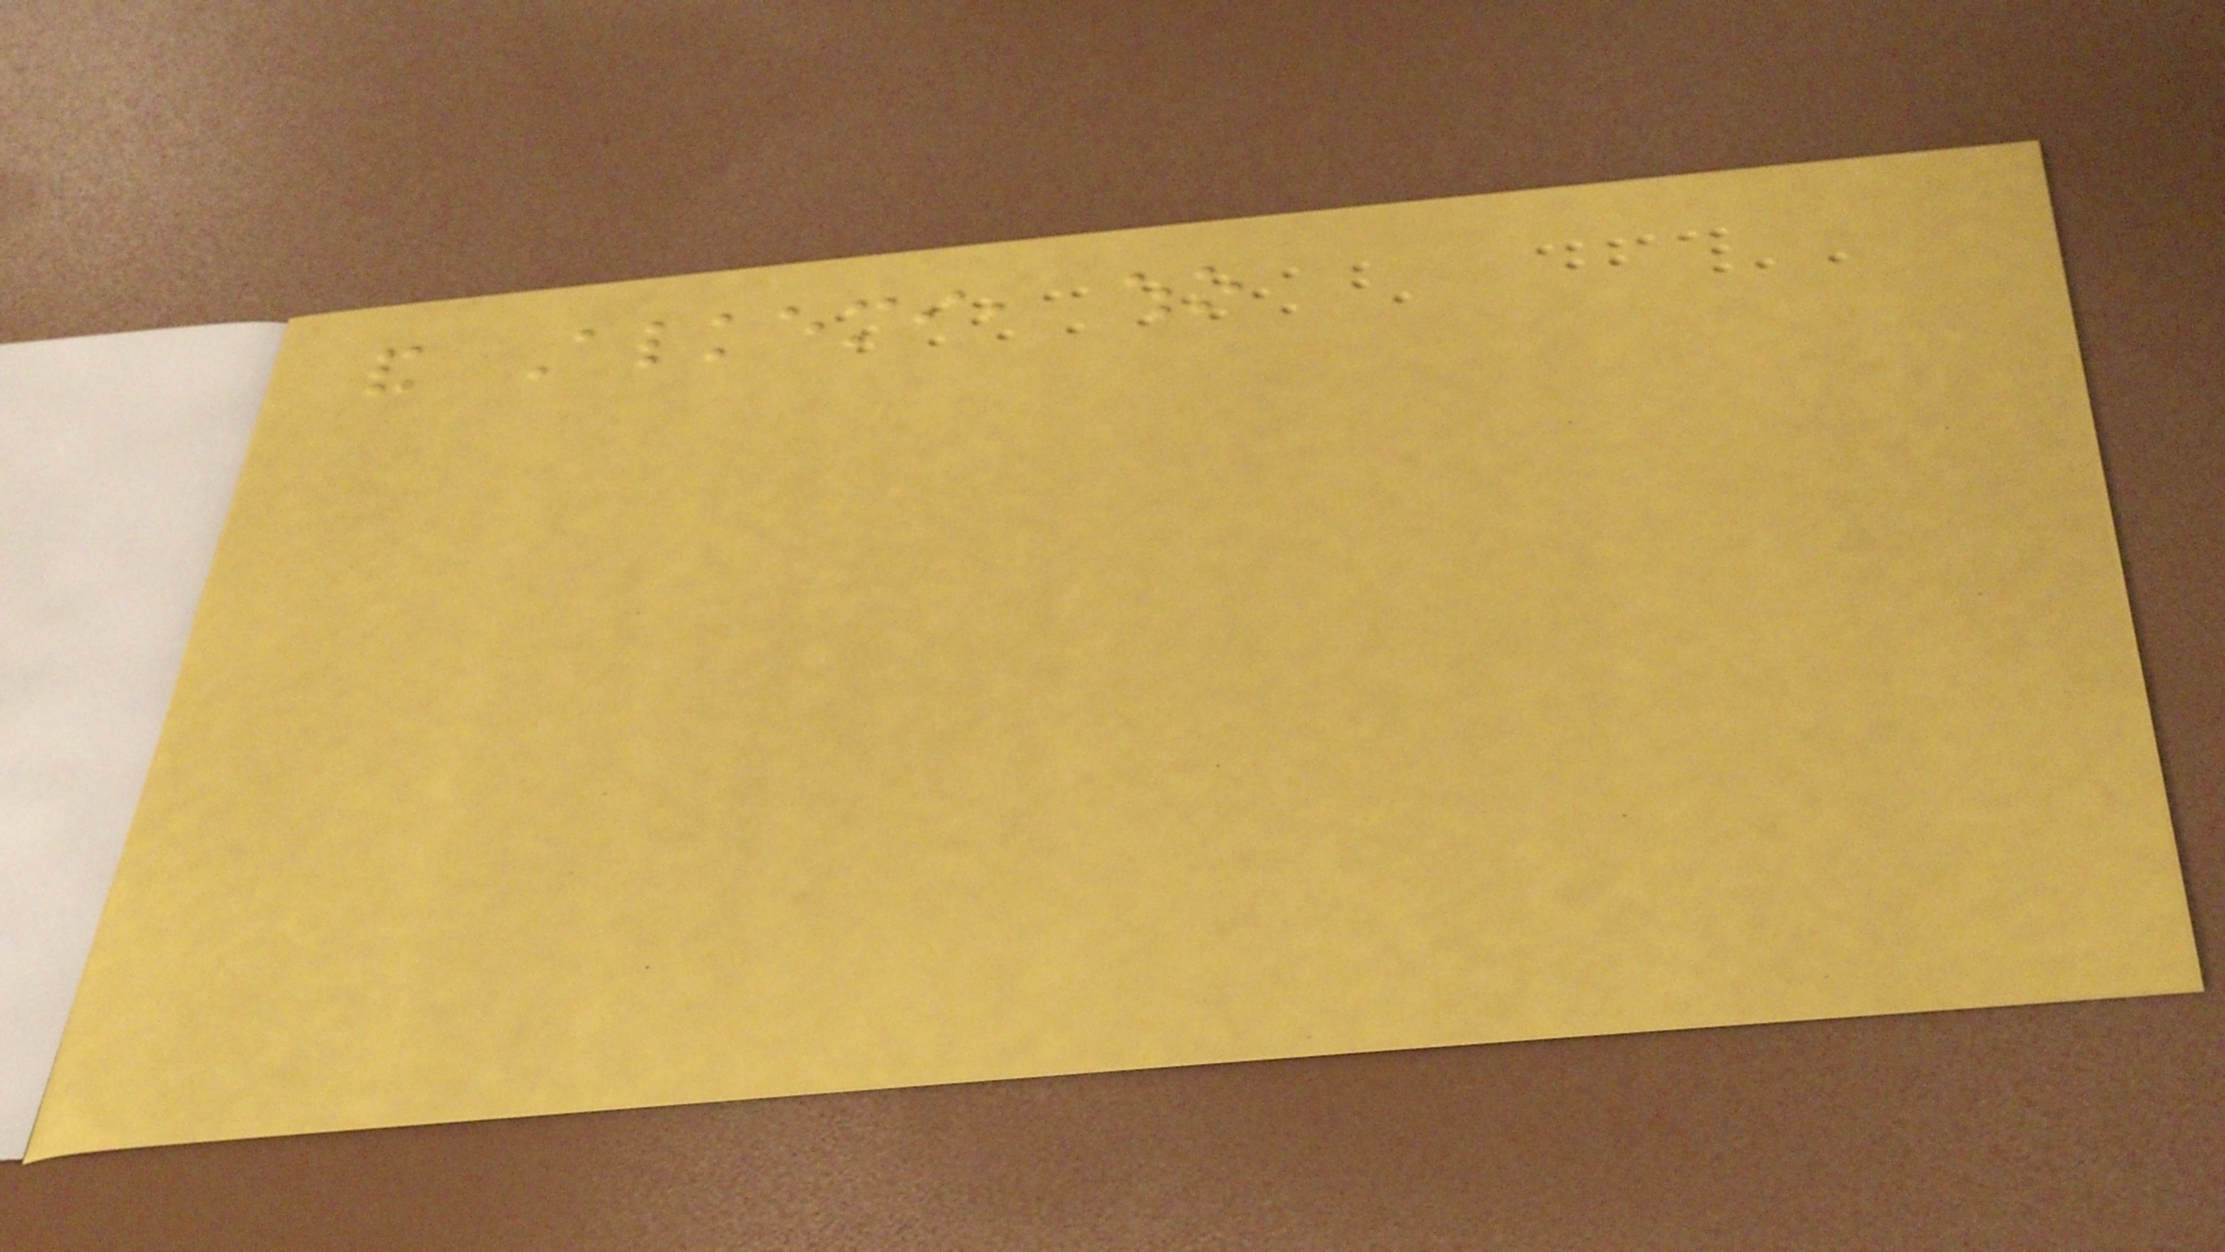and Alkemi, who
